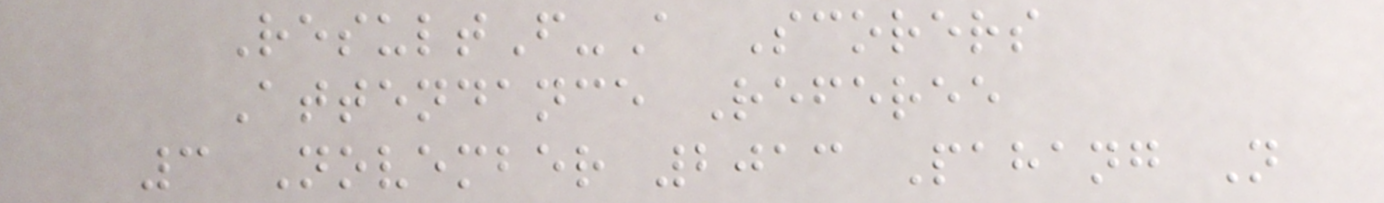ResultF-A Scorers
Attendance Referee
3 November 2013 Pahang N
